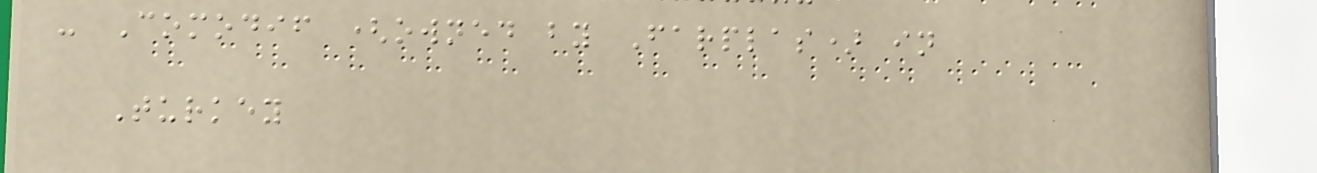- Comodif (owned by Farplas) in
Turkey
